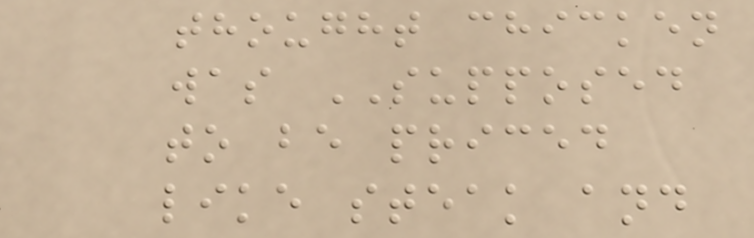thought chicken
was SUPPOSED
to be priced
like steak and
